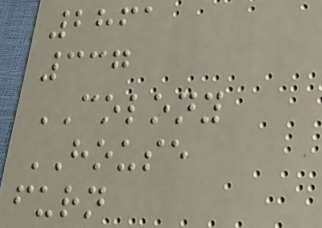2861
337
COLONY
HOUSE
furn
